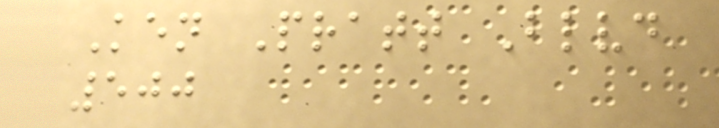Ken Pratt Blvd
500
